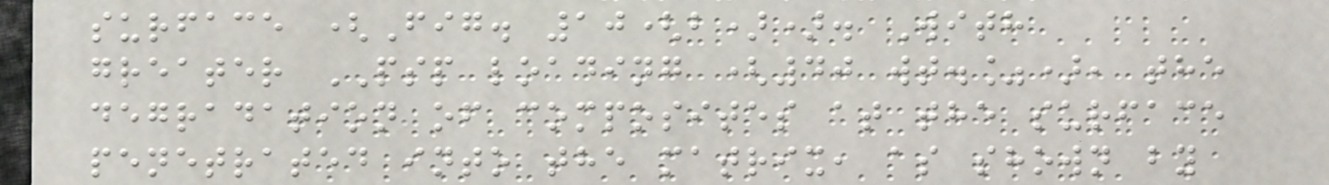surface (Fig. 10(b)). With
greater PSP loading (40 wt.%), the
degradation of composites at the surface
penetrated into the matrix, as shown by
